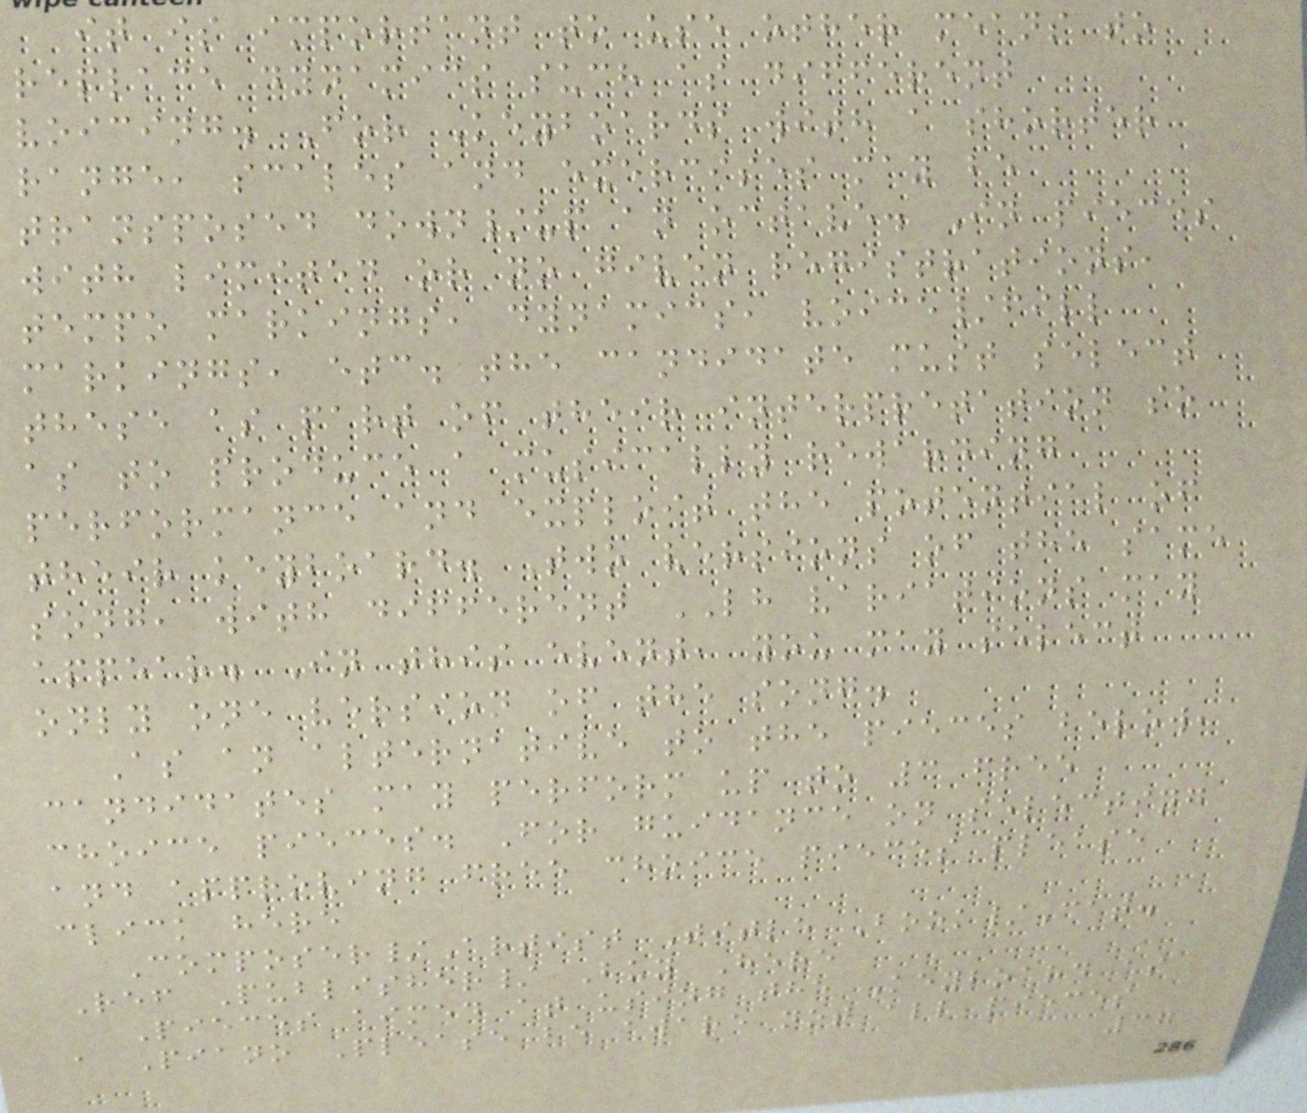it is important to use other means to
replace dynamics such as different
voicing. For Keyboards with a shorter
range, scales and exercises may be
transposed down/up an octave. In pieces
with limited or no given registrations,
tempo markings, dynamics, voice/fill
markings, etc. the candidate must select
these as part of their interpretation so
as to produce a musically rewarding
performance and exploit the potential of
their keyboard. Two versions of the same
song, with different LH variations may
appear. In this event, you may select
only one version of the song.
As an alternative to the pieces below,
candidates may perform up to 3 free
choice pieces. For guidance on selecting
and approving free choice pieces please
click here
Composer/Artist Title Book/Cat.
Ref Publisher/ Buy Here
Pieces aimed at using the Keyboard as
a Piano Please be aware not all pieces
37
